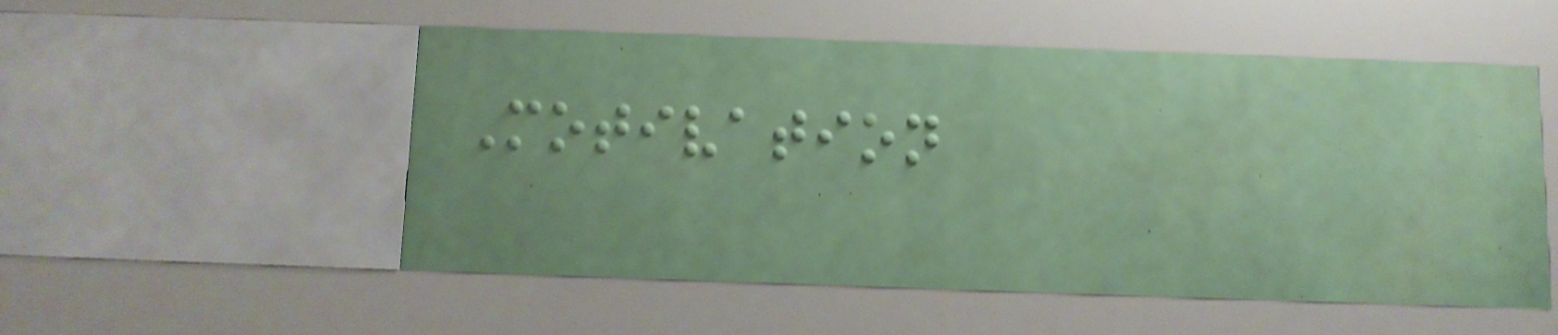Motivation
